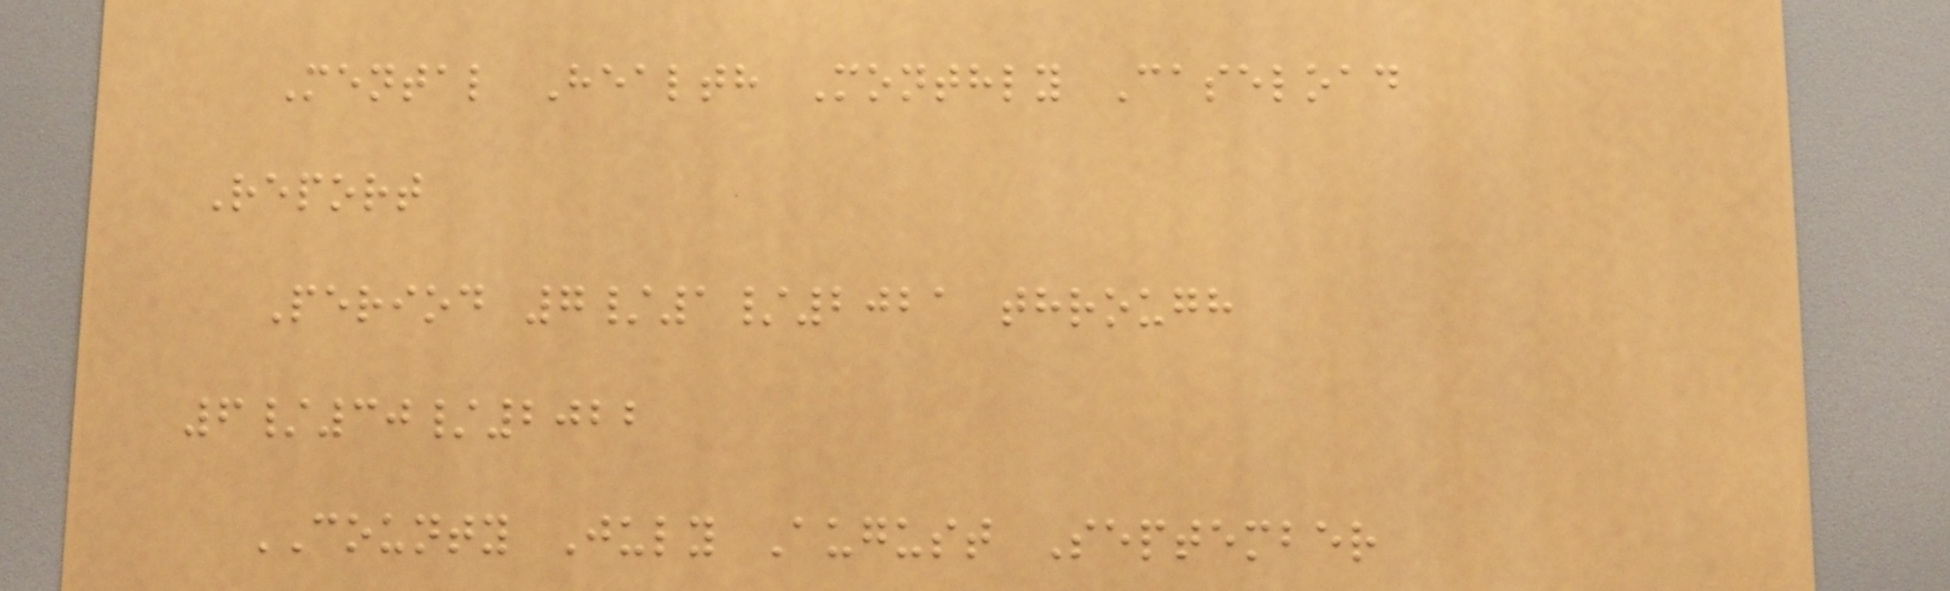Mental Health Monthly Caseload
Report
Period 7/1/2021 through
6/30/2022
COUNTY July August September
